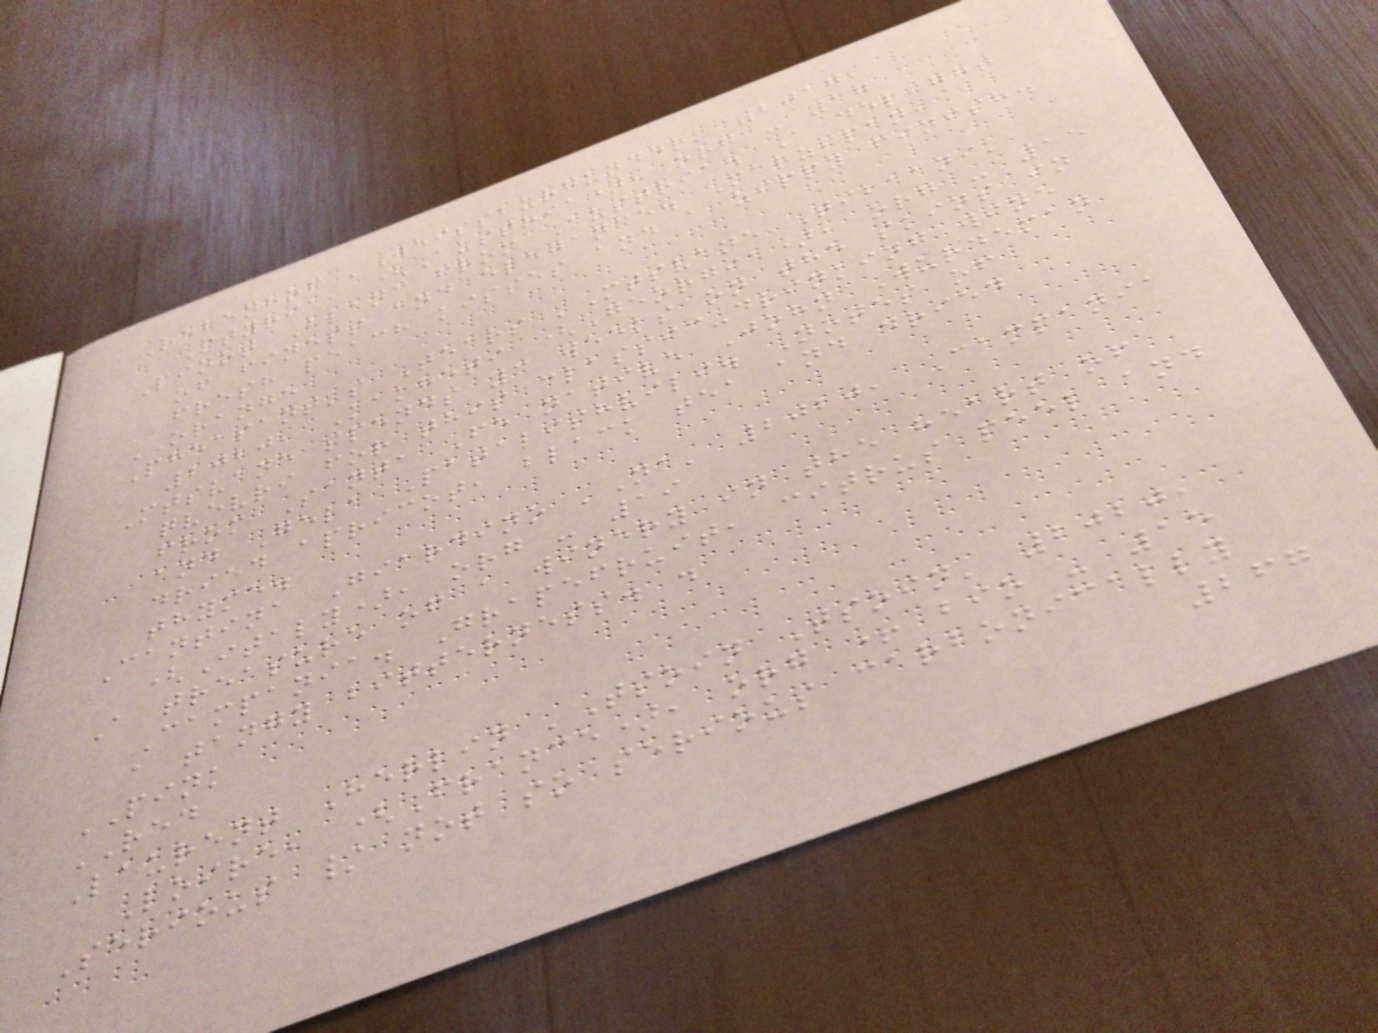Rebenhof 'Weissburgunder' 2017,
Styria, (Austria), org - 17
Pinot Blanc from Austria. A delight
of finess and elegance. Marzipan,
fresh peach kisses and a zippy finish.
ORANGE
Pheasant's Tears 'Mtsvane Tibaani'
2020, Kakheti (Georgia), org - 15
Mtsvane spends 3 weeks on the skins in
qvevri for this classic-drinking wine
from Santa Fe native John Wurdeman
and Gela Patalishvili. Notes of
dried apricot, black tea and dried
thyme.
Cantina Giardino 'Na' 2020, Campania
(Italy), org - 19
A treasure of a winery in the heart of
Campania. Grapefruit, citrus peel and
a tangy bitterness. .
PINK
RED
Laurent Herlin 'Tsoin Tsoin' 2020,
Loire, (France), org + bio - 15
Serious / not so serious carbonically
267
